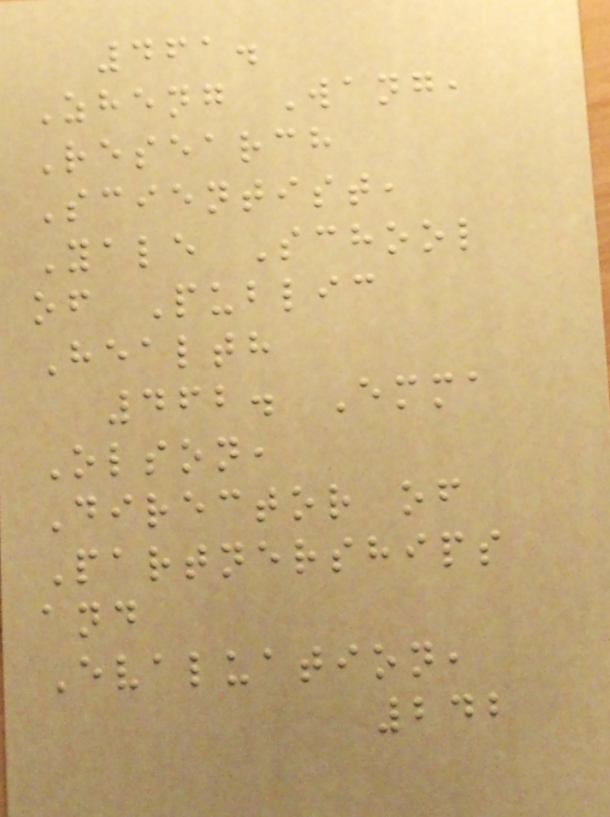461.
Zheng Wang,
Research
Scientist,
Yale School
of Public
Health
462. Emma
Olson,
Director of
Partnerships
and
Evaluation,
242
